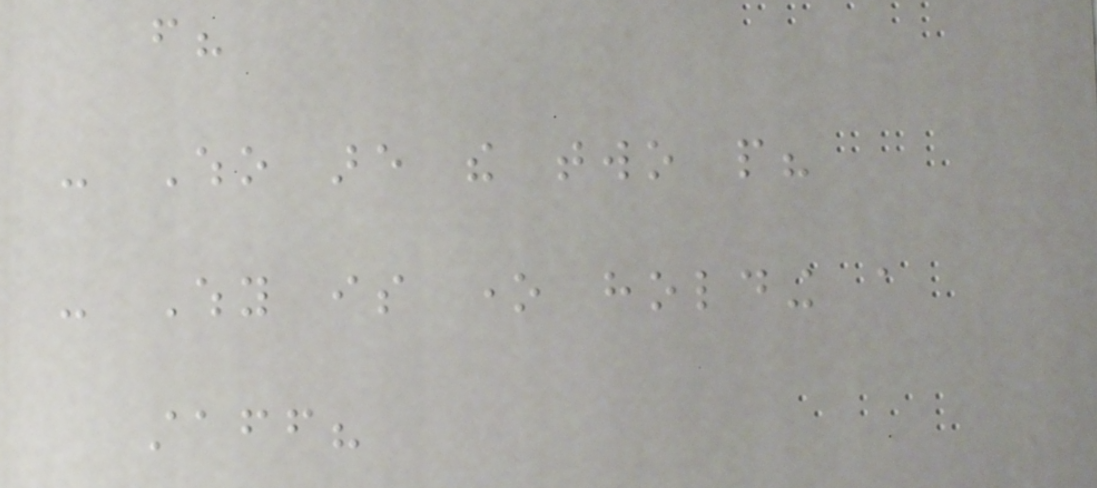from?
- Who are the two people?
- Why is one holding a
staff?
